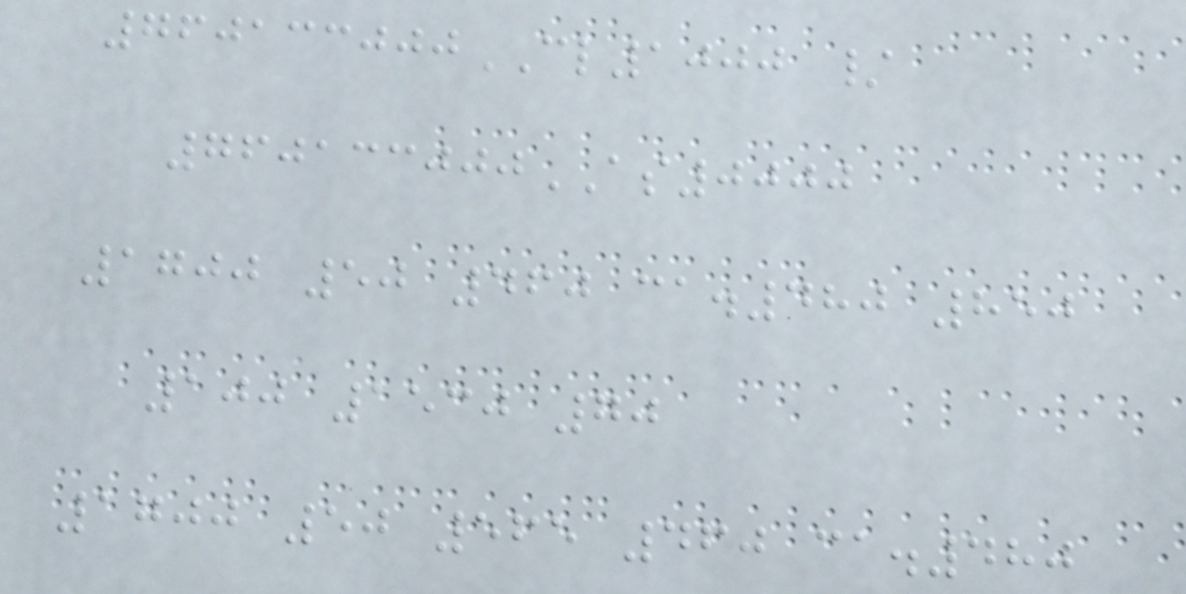760133000CL1000 /
760133000AS0000
1700 50 460 ca.480 850
100 1530 70
1700 50 565 460 ca.480
